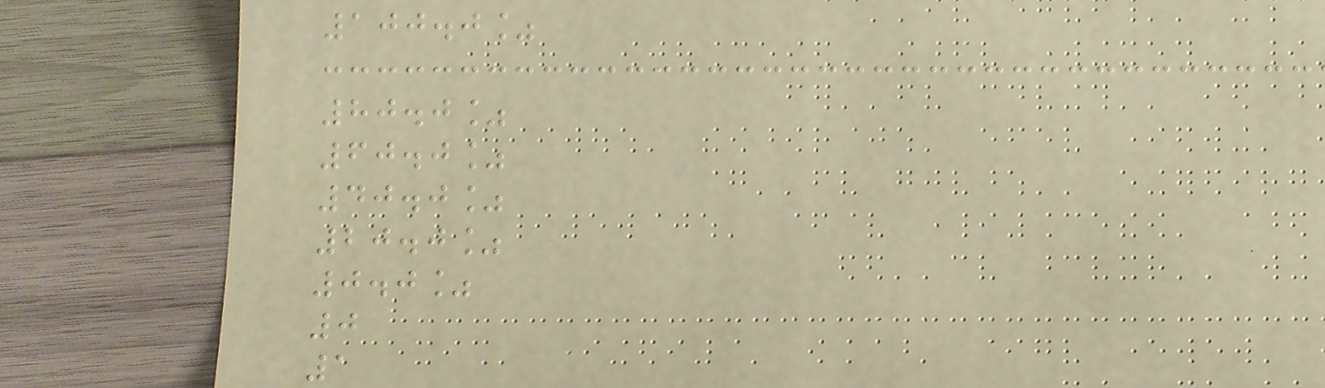100.0%
80.0%
60.0%
40.0%
20.0%
0.0%
0
1
